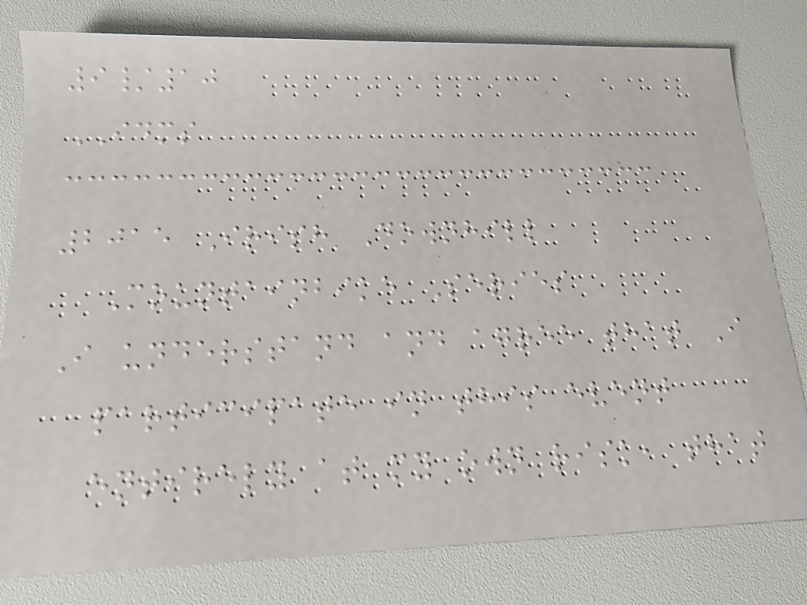9/10
IDMS
2015 Irish Downhill
Mountainbike Series
I understand and agree that I
participate in this event
entirely at my own risk, that
